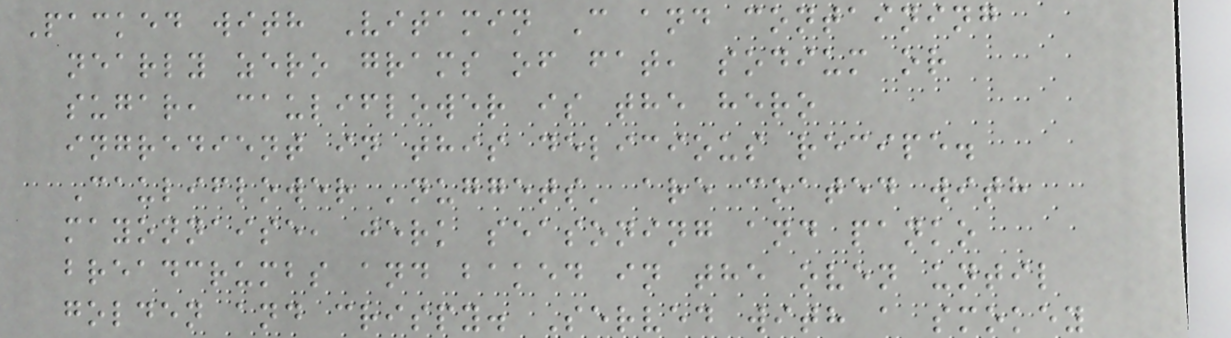Packed with Vitamin C and containing
nearly zero grams of fat, sodium or
sugar, cauliflower is the hero
ingredient in this delicious recipe.
Cauliflower 'nuggets' are coated with
mayonnaise, jerk seasoning and panko
breadcrumbs and baked in the oven until
golden and crispy. Served with a smokey
